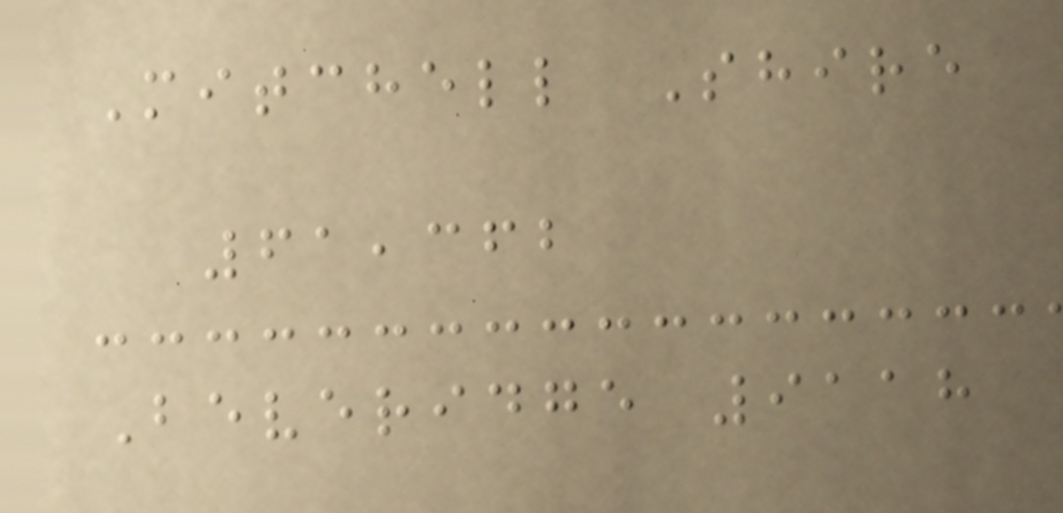Mitchell Shire
61,362
Beveridge 9118
